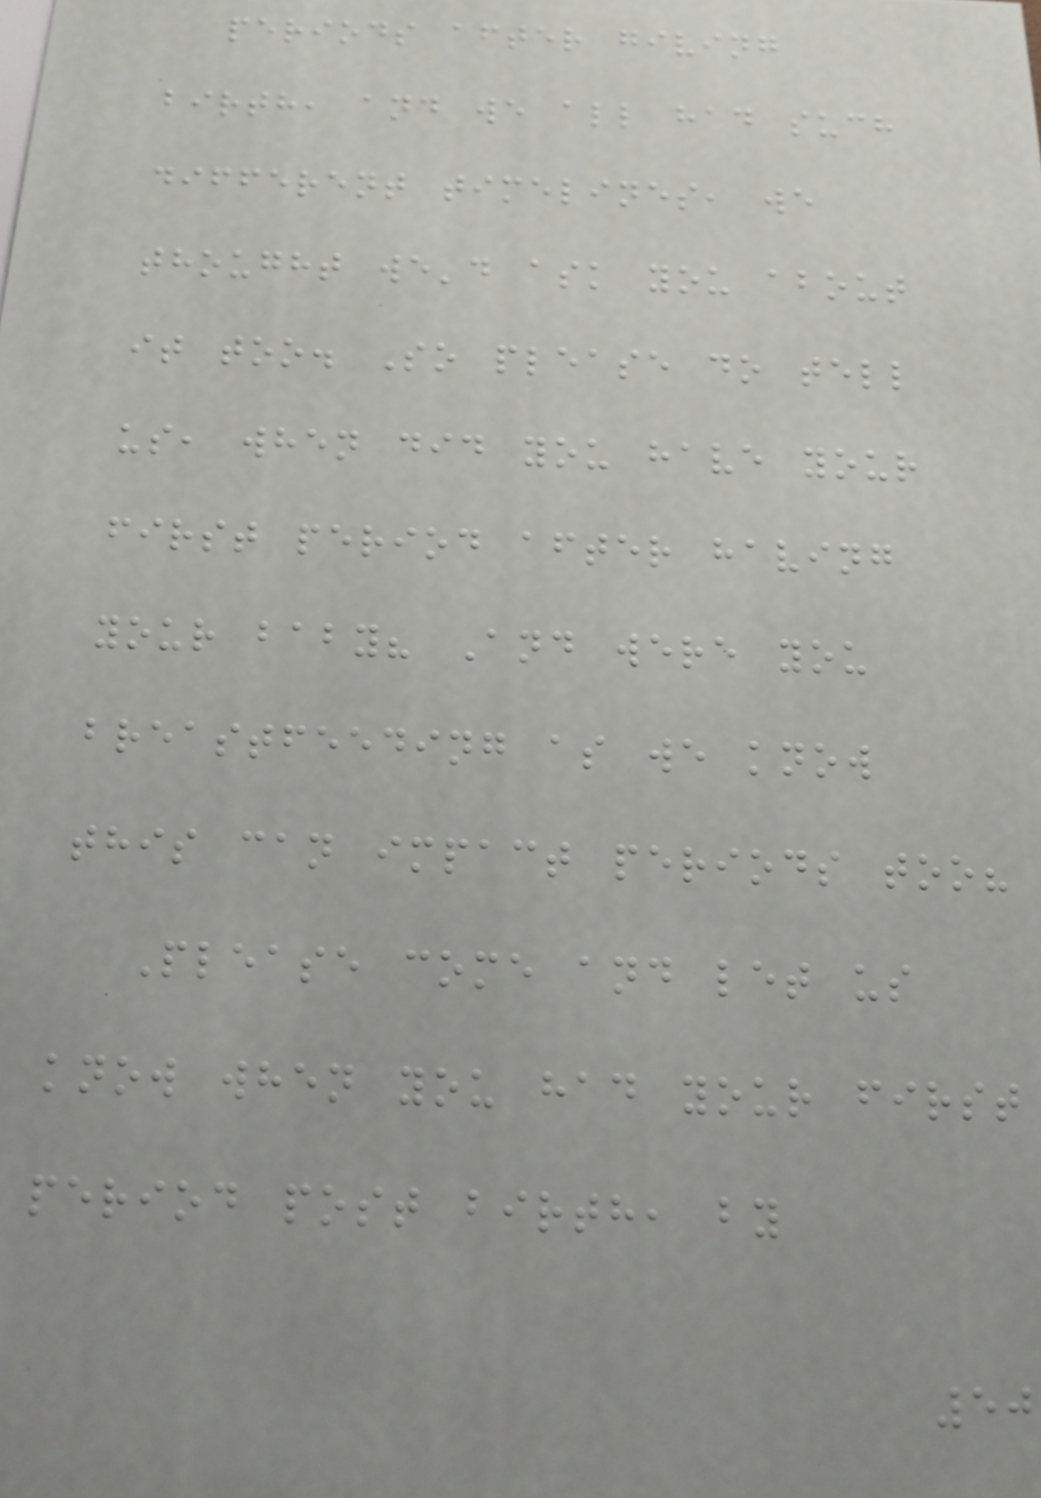periods after giving
birth, and we all had such
different timelines, we
thought we'd ask you about
it too. So please do tell
us, when did you have your
first period after having
your baby? And were you
breastfeeding as we know
this can impact periods too?
Please come and let us
know when you had your first
period post birth, by
50
